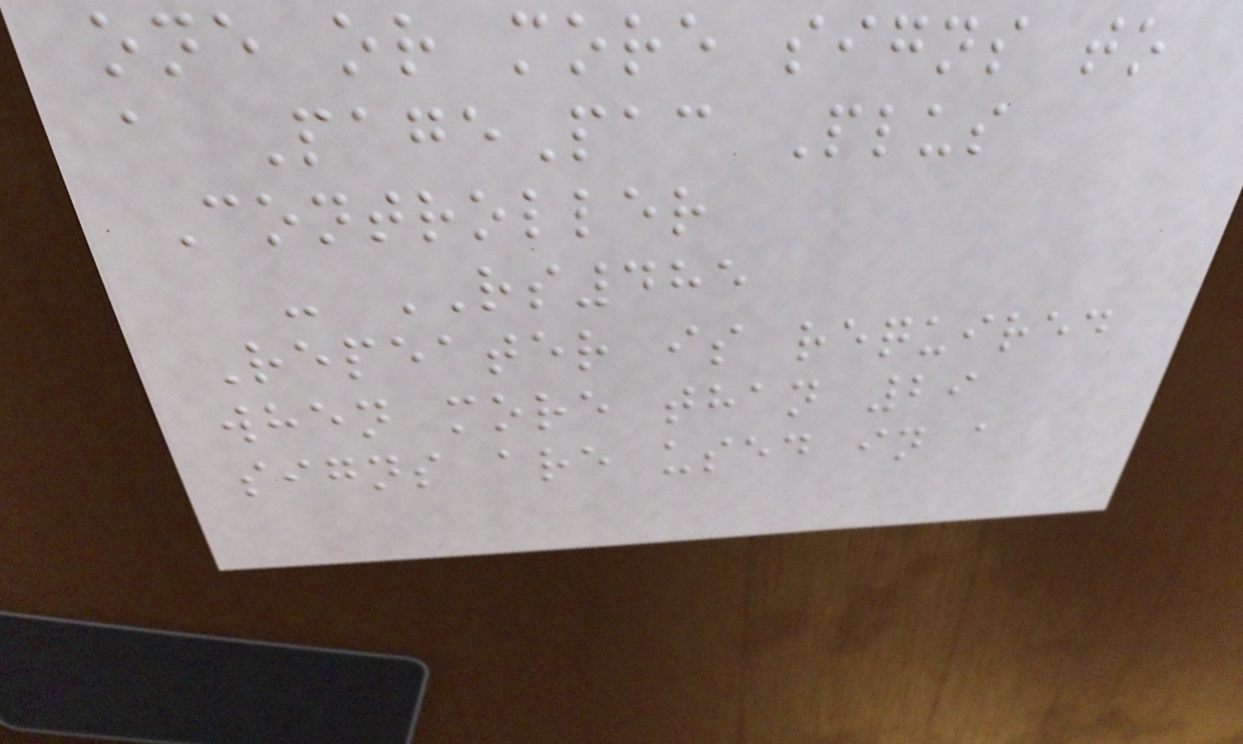one or more signs to
a PagePac Plus
Controller
- RS485
Repeater is required
when more than 29
signs are used in a
